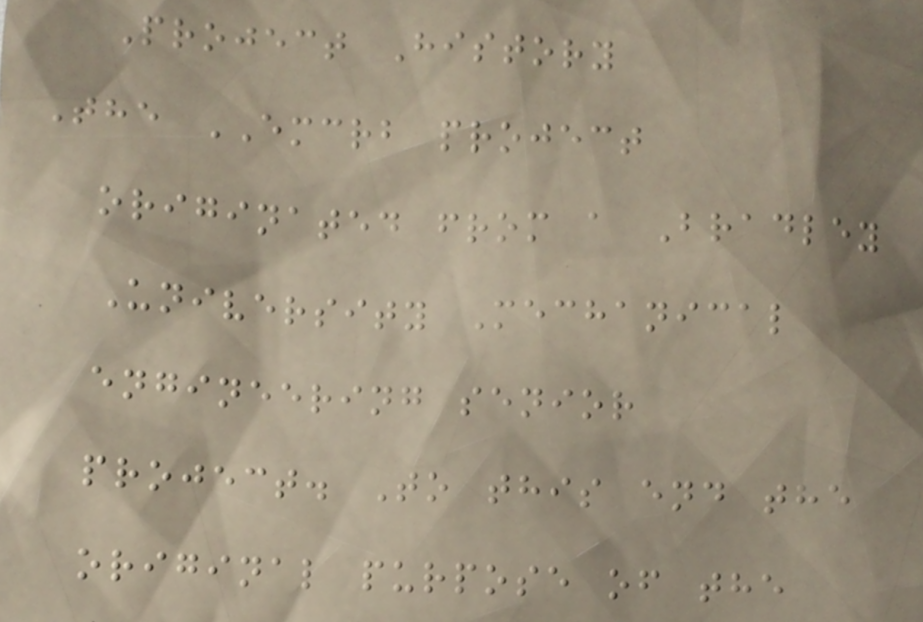Project History
The EMCRB project
originated from a Bradley
University Mechanical
engineering senior
project. To this end the
original purpose of the
